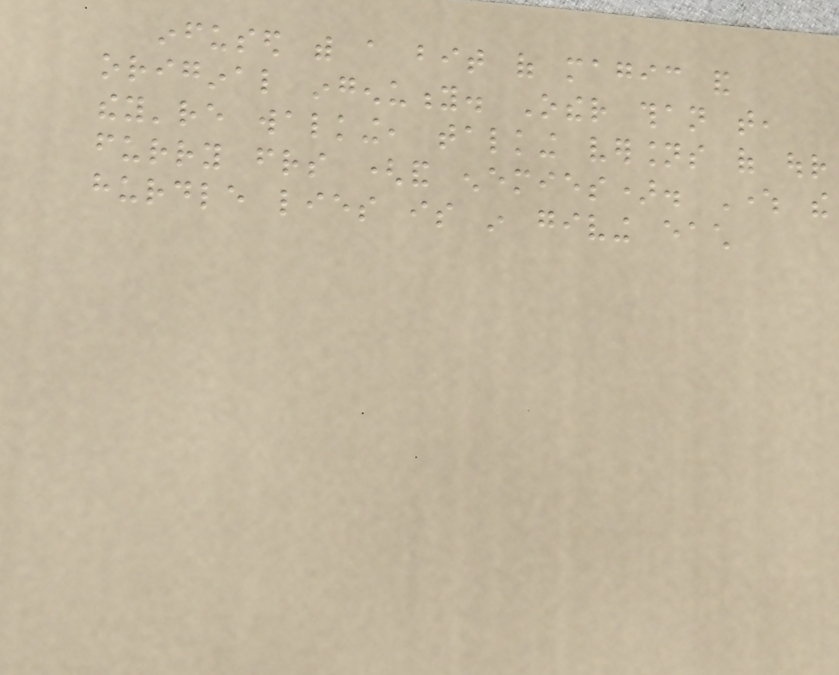infused with a bit of magic and
original ingenuity. Other than that,
they're walking, talking versions of our
furry friends (and enemies). Where the
hurdle lies is in giving each
